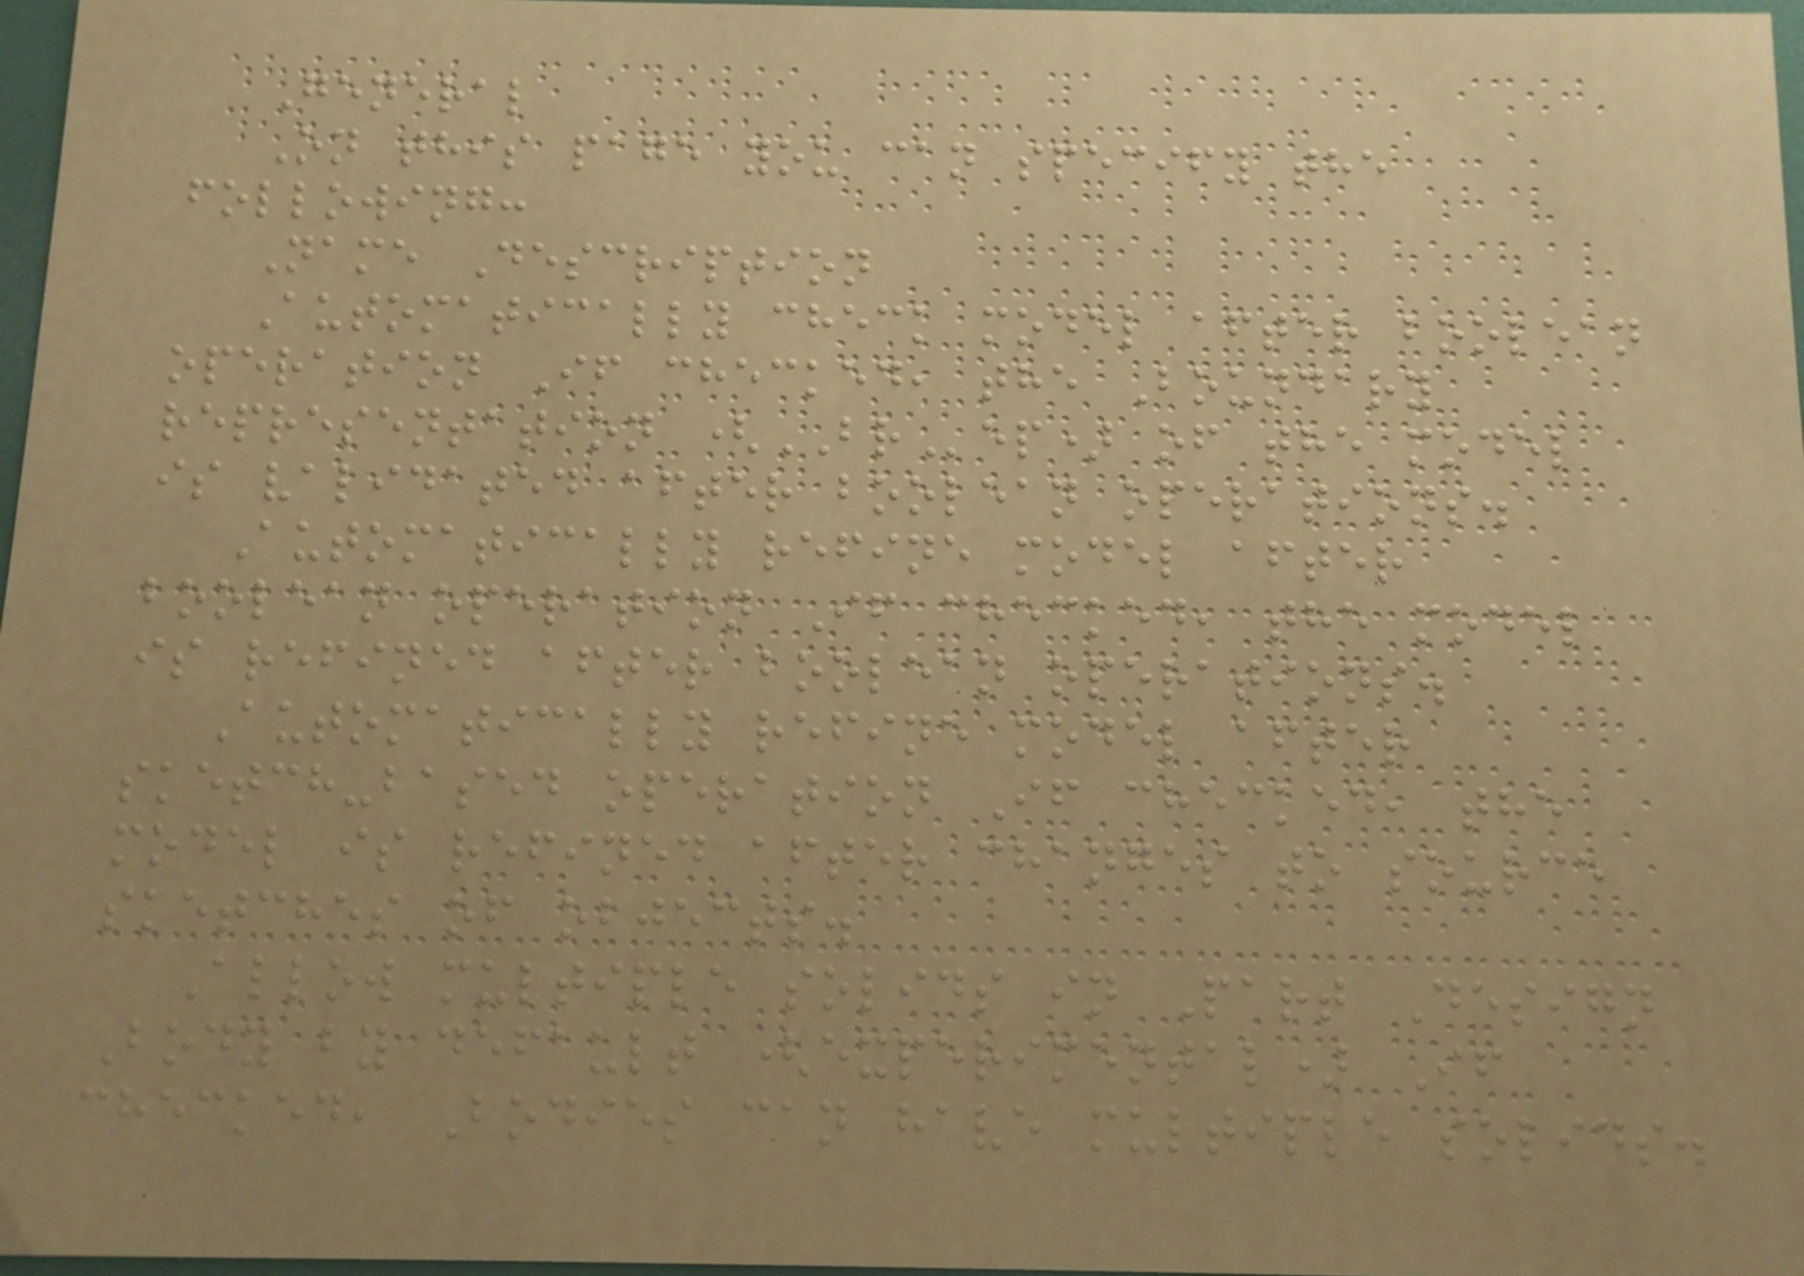General
On this page you can specify the
following:
Name Description
Automatically check model after boolean
operation If checked, the Boundary
representation (BRep) of the model
is validated after boolean operations.
Automatically refine model after
boolean operation If checked, the model
is refined after boolean operations.
Automatically refine model after
sketch-based operation If checked, the
model is refined after changes to source
sketches of objects.
Allow multiple solids in Part Design
Body by default (experimental) If
checked, Bodies can have multiple solids.
